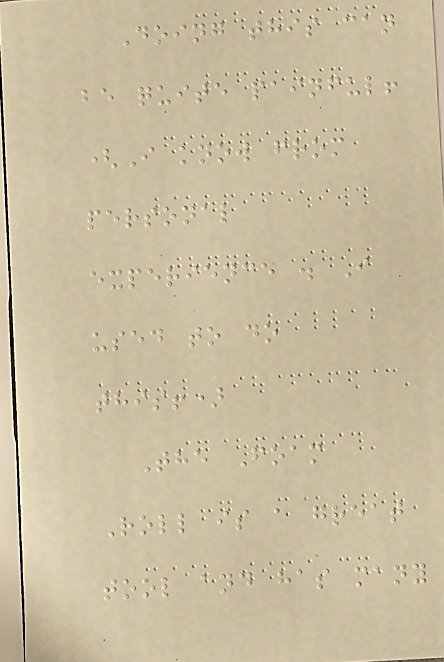Doing this can
be quite painful!
(I know from
personal
experience . I
used to do
this!)
The Foam
Roll is a great
tool and has many
